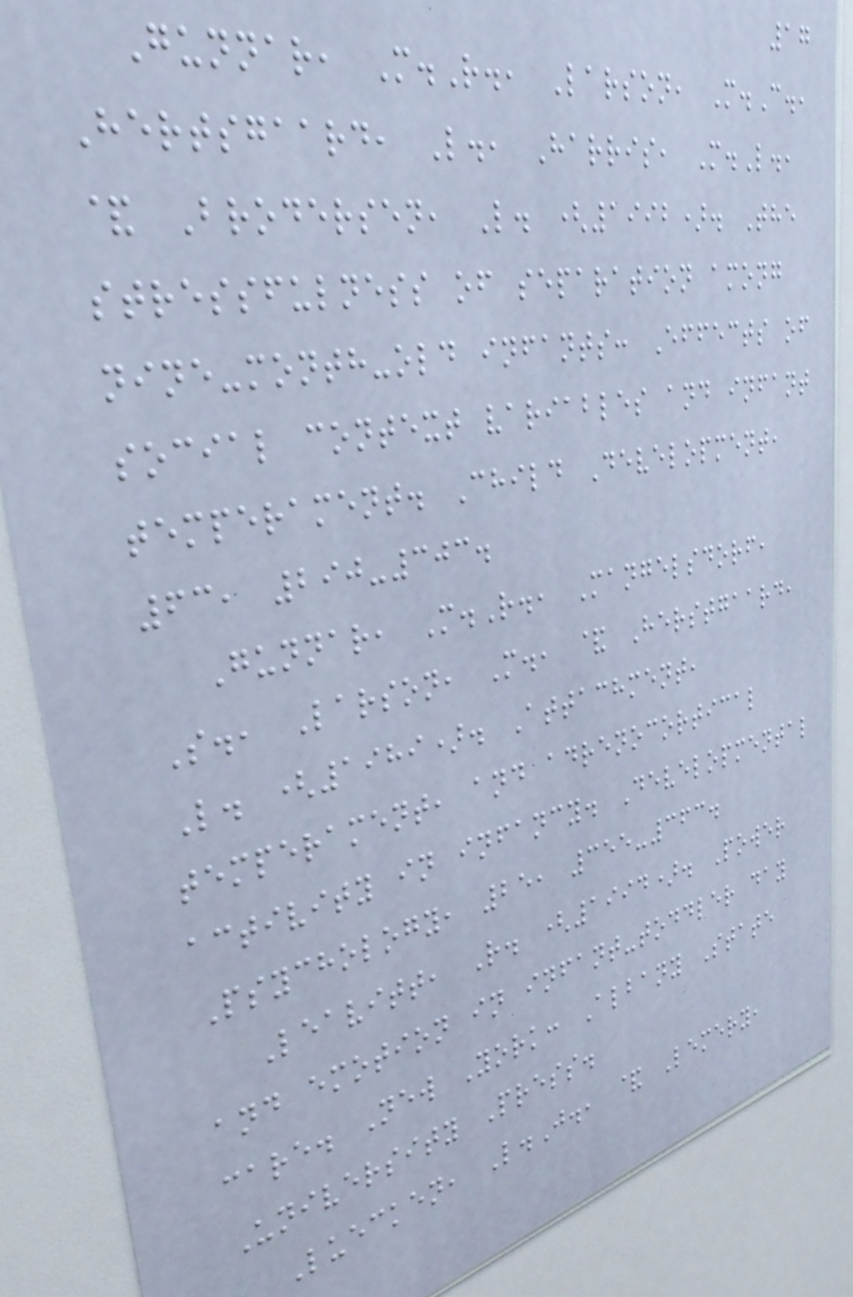17
Gunnar, M.R., Larson, M.C.,
Hertsgaard, L., Harris, M.L.,
& Brodersen, L. (1992). The
stressfulness of separation among
nine-month-old infants: Effects of
social context variables and infant
temperament. Child Development,
63, 290-303.
Gunnar, M.R., Mangelsdorf,
S., Larson, M., & Herstgaard,
L. (1989). Attachment,
temperament, and adrenocortical
activity in infancy. Developmental
Psychology, 25, 355-363.
Leavitt, R. (1994). Power
and emotion in infant-toddler day
care. New York: Albany State
University Press.
Luecken, L.J., & Lemery,
